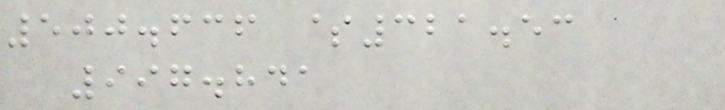500.636 $321.53
997.841
